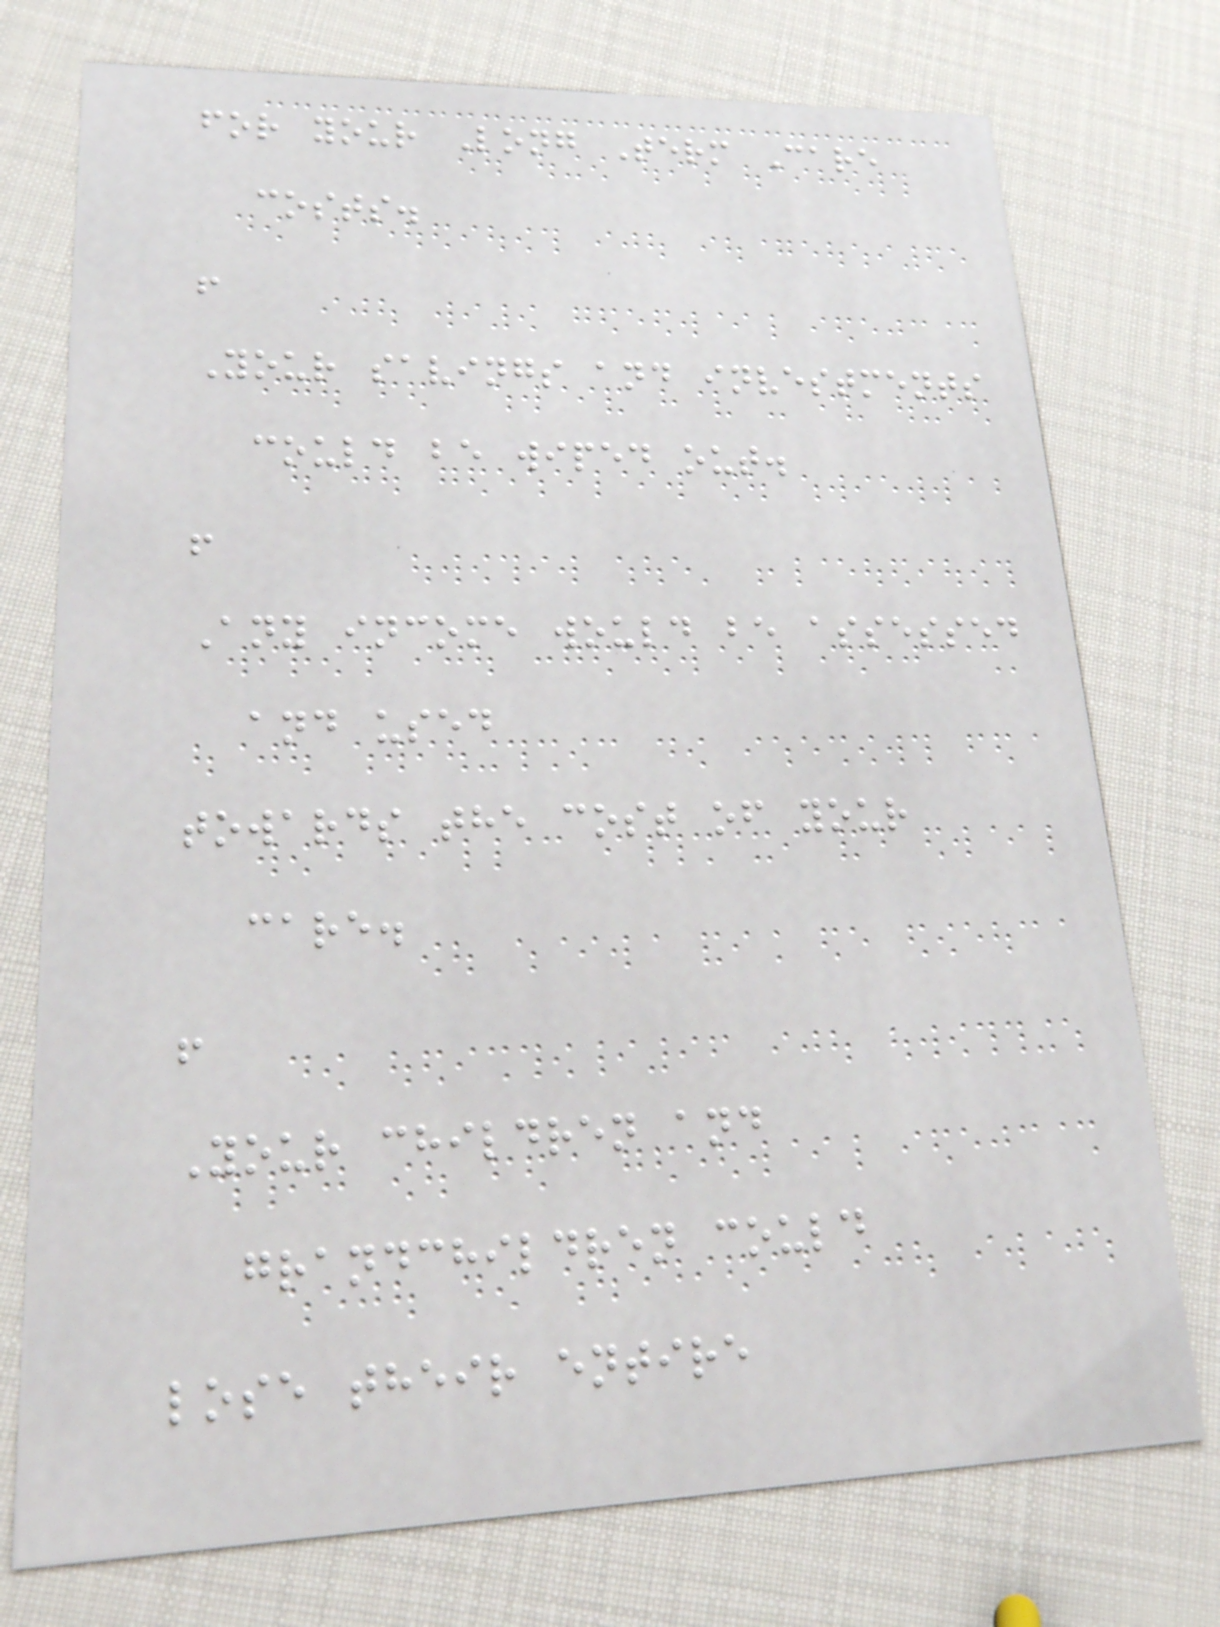for your Long Term Care
costs.
!
Your savings and investments
could be wiped out.
!
Any income would be assessed
and used
towards the cost of your
care.
!
Your children and
grandchildren could
lose their entire
